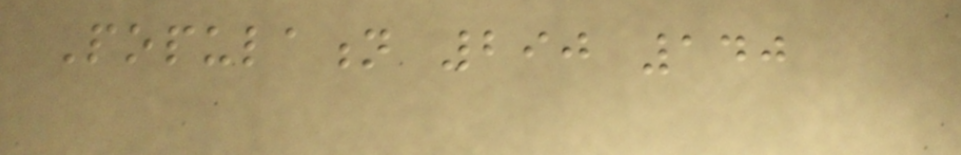Population 290 140
